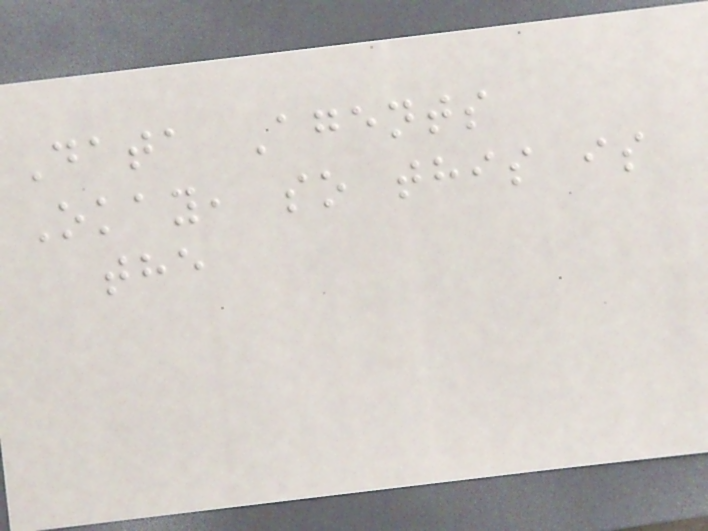Data Agents
Okay, so this is
the
